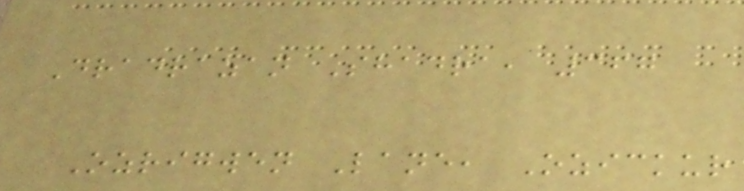Dradrazan Shadra, 367
Ozrigwen Lane, Ozickur
